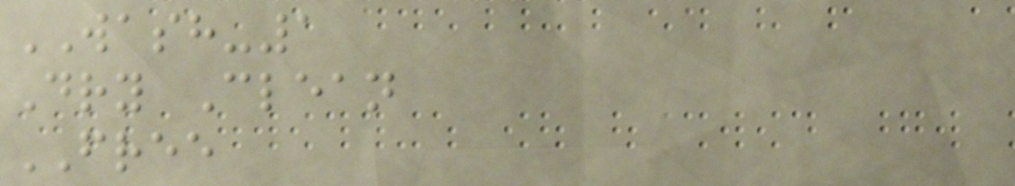WASH-1
Dry Clean
FREE
